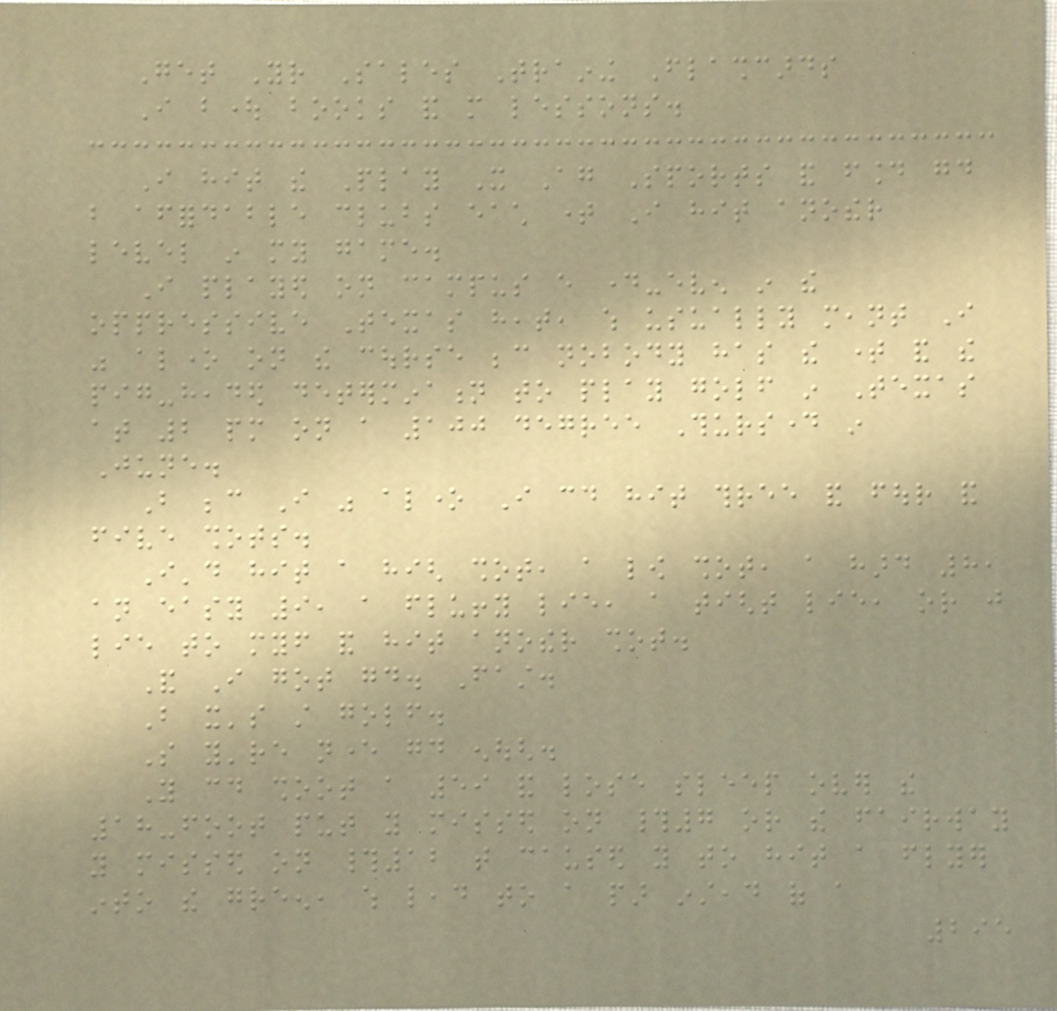Get Your Sales Training Flashcards
I bought books and more lessons.
I hit the Play It Again Sports and found good
but affordable clubs each time I hit another
level in my game.
I played on campus every day-even in the
oppressive Texas heat, which usually meant I
was alone on the course because nobody has the time and the
pig-headed determination to play golf in Texas
at 2 pm on a 100 degree Thursday in
June.
But because I was alone I could hit three and four and
five shots.
I'd hit a high shot, a low shot, a hard 8,
an easy 9, a fluffy lie, a tight lie, or just
lie to myself and hit another shot.
And I got good. Fast.
But it's still golf.
So you're never good enough.
You could shoot a 59 and lose sleep over the
18-foot put you missed on #7 or the fairway
you missed on #12 that caused you to hit a flyer
into the green, which lead to a par instead of a
295
